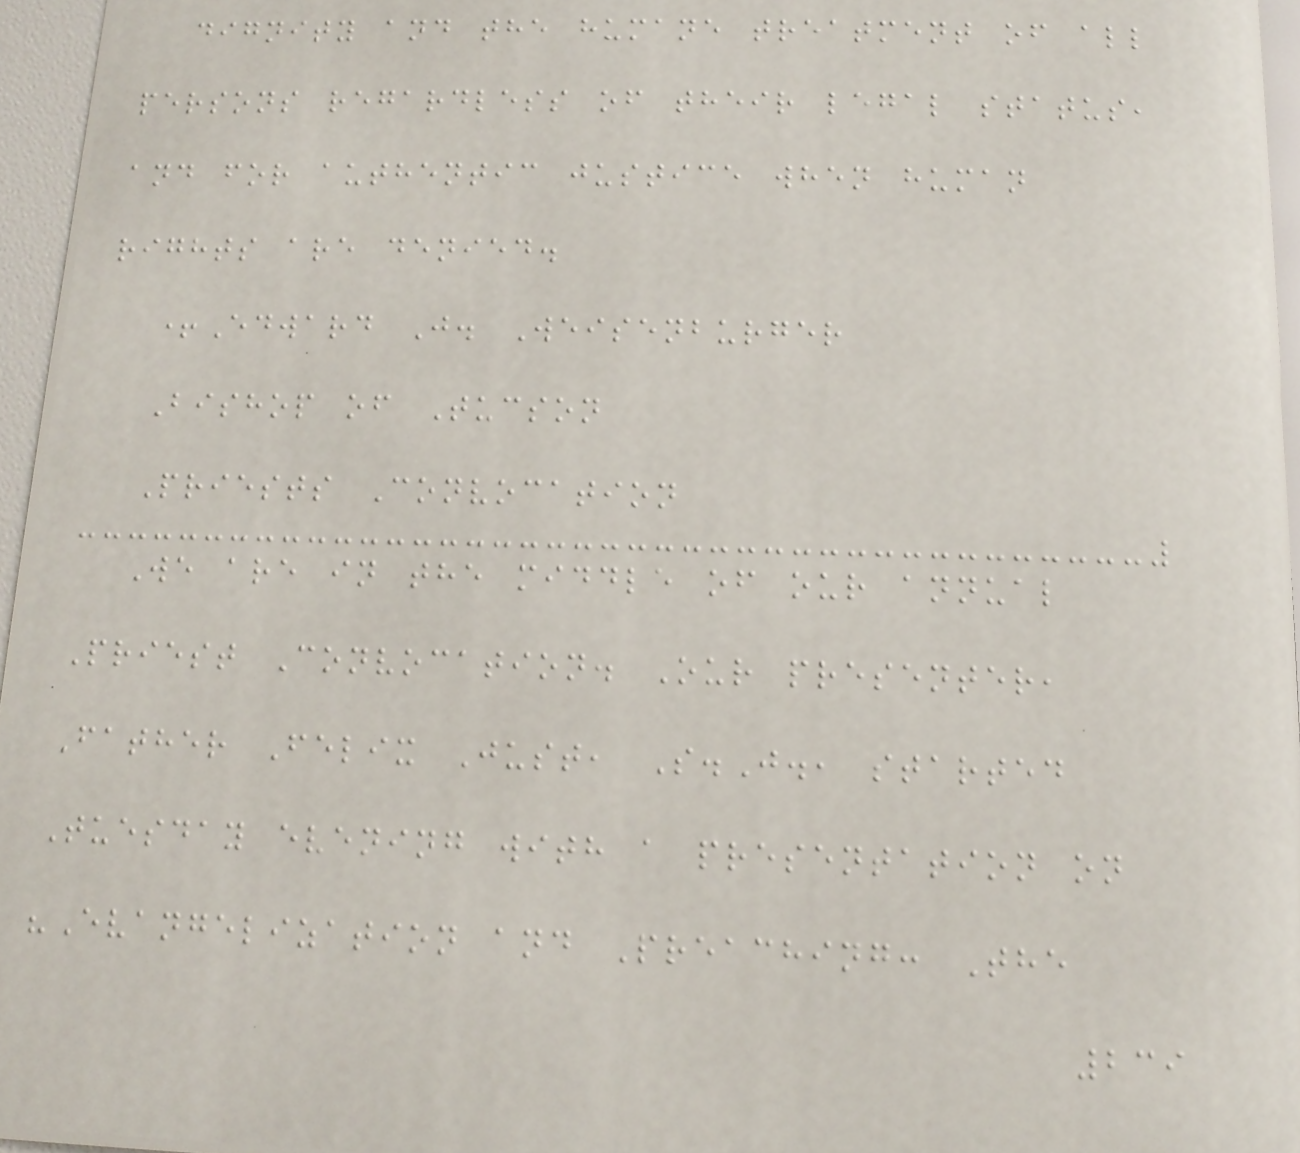dignity and the humane treatment of all
persons regardless of their legal status,
and for authentic justice when human
rights are denied.
+Edward J. Weisenburger
Bishop of Tucson
Priests Convocation
We are in the middle of our annual
Priest Convocation. Our presenter,
Father Felix Just, S.J., started
Tuesday evening with a presentation on
"Evangelization and Preaching: The
239
